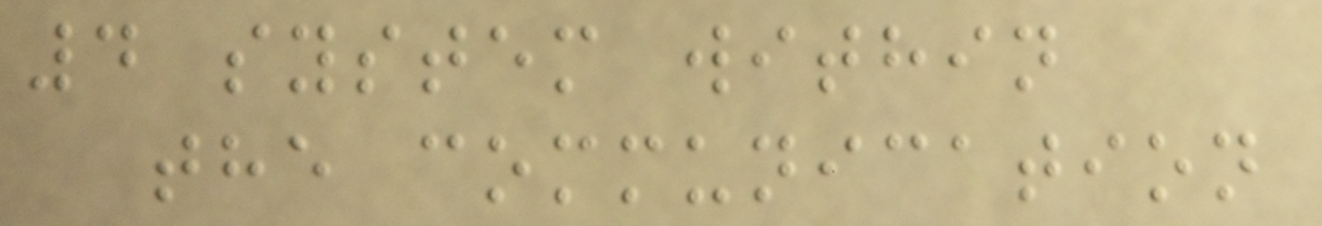4 system within
the communication
